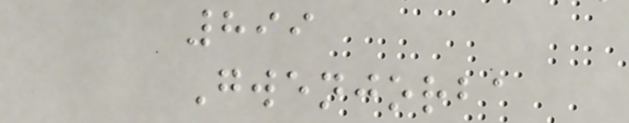899
Gwenjorba
